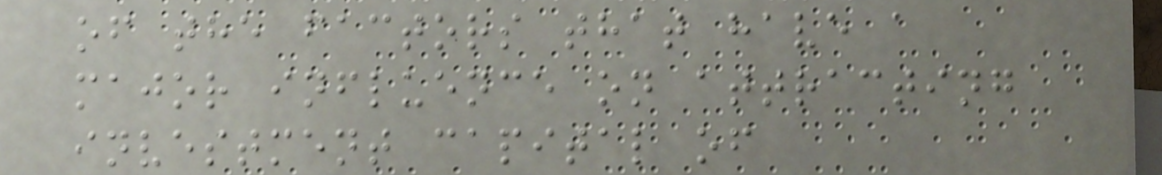of the factors that have a
major influence on attracting
investment capital of
